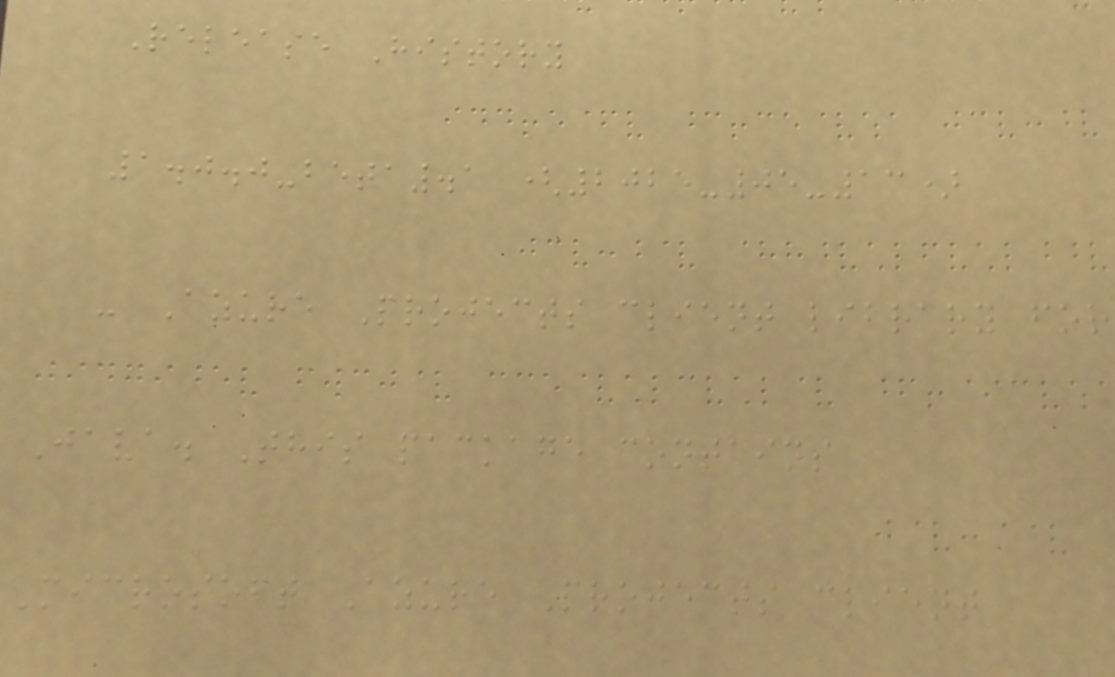Release History
1.0.0-beta.1 (2025-05-13)
- Azure Projects client library for
Java. This package contains
Microsoft Azure Projects client
